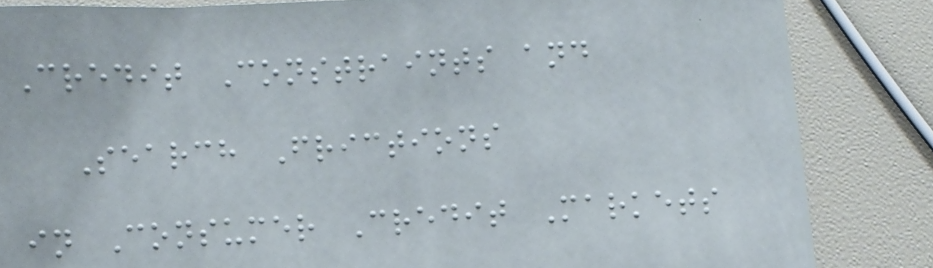Credit Constraints and
Search Frictions
in Consumer Credit Markets
